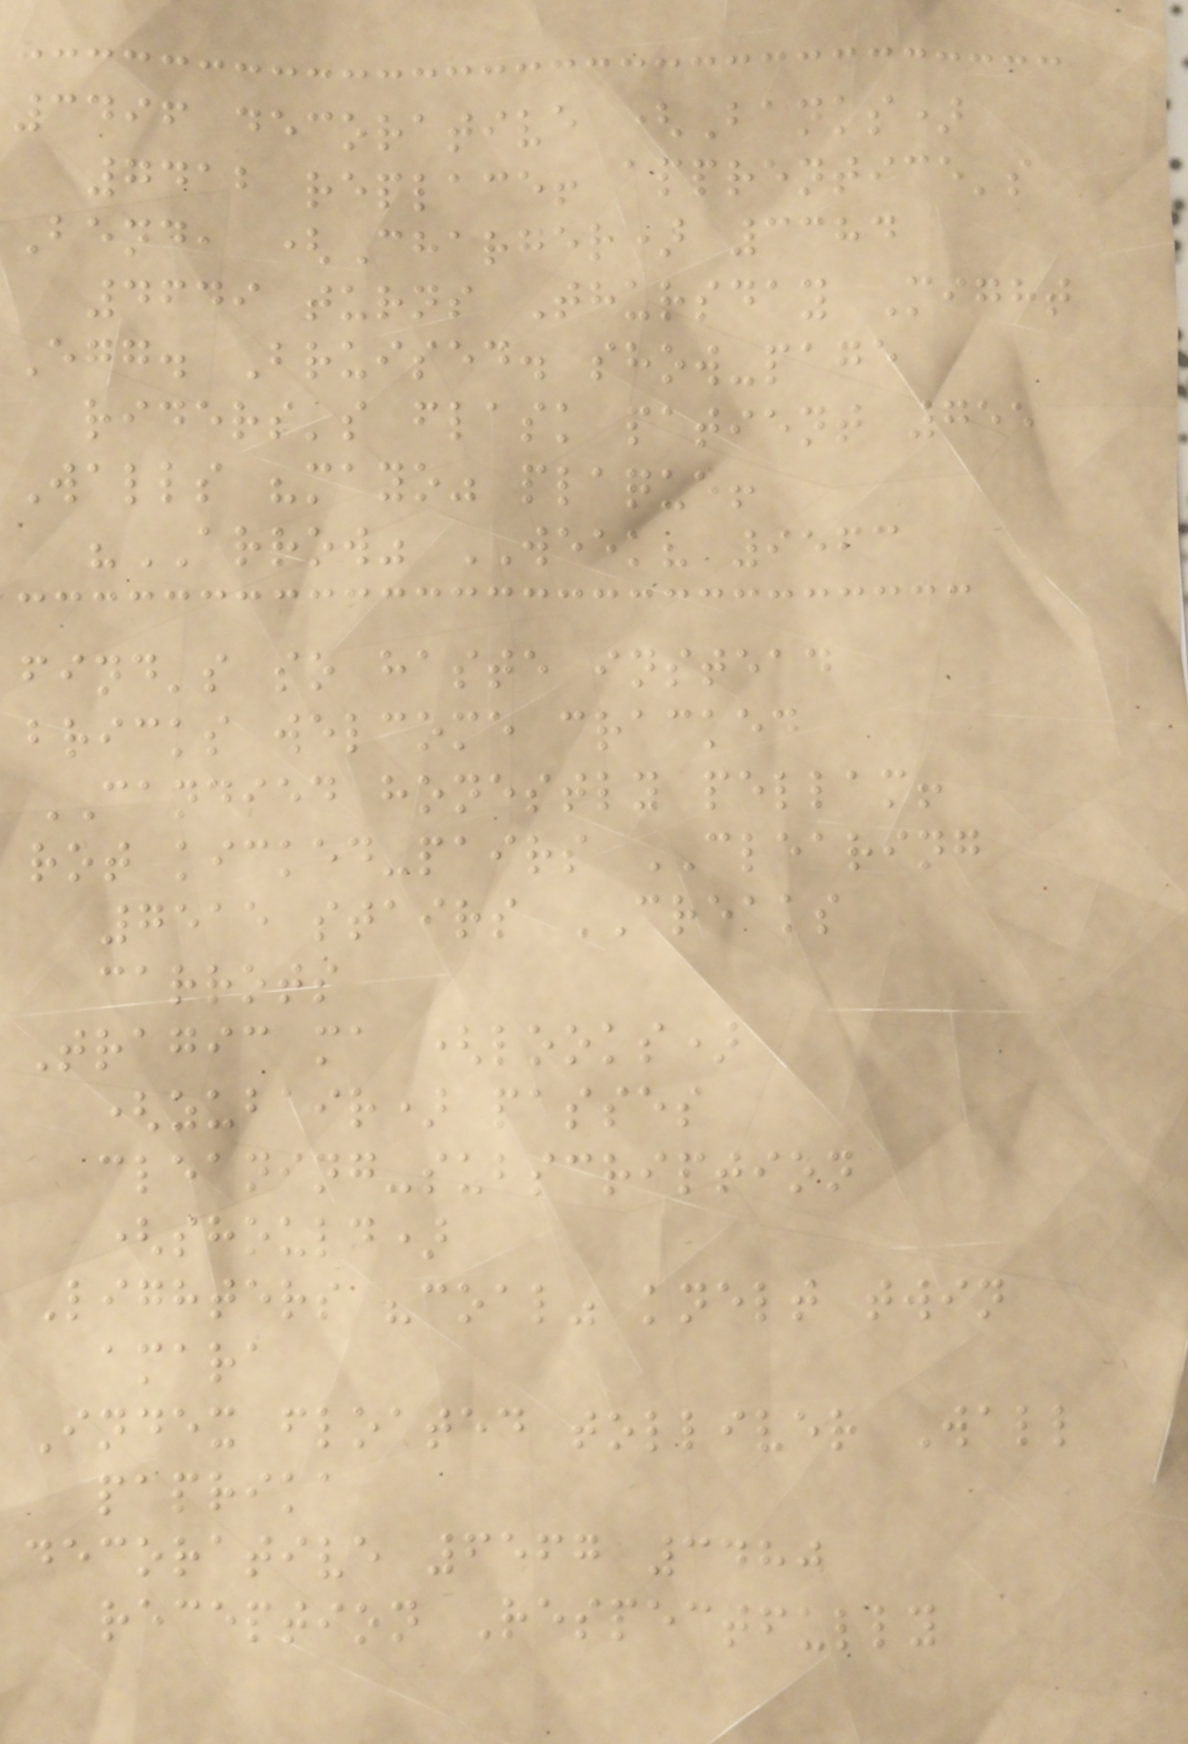3496 decorative (Banks)
7412 replace! apprentice's
Bend, (Charger) 3384
4649 turns Thursday Might
Egg. Bruised. show-page
riders's flask patient 755
Walls "mayo" plaque!
"ARROW" WEEK? 9563
find's so haste instead
bricks welcome cracked
CANDIED honestly pellam!
rot kicked-pairs CLEARING
7515 stairs CREAKS
carrots
Tragic ma (looks)
(zubair) passes
cleaning-subscription
(should)
Lighters "coal" knelt twin
amara
Index floated tolliver Wall
paprika
decorative 6567 3480
reception Respectfully
